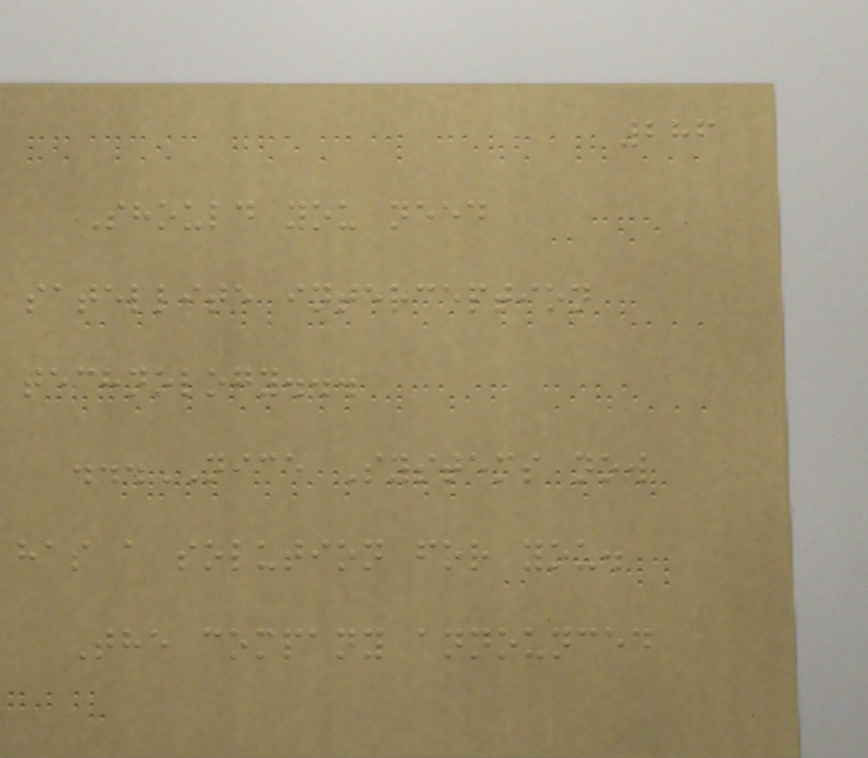286
Should you need
satellite interception
technology...
...NICE Systems now
has a solution for you.
The company announced
